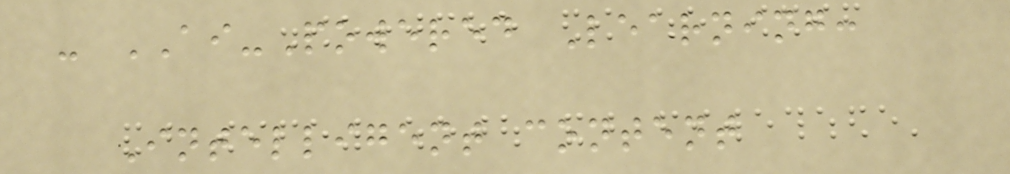- AI-Powered Learning:
Intelligent content
